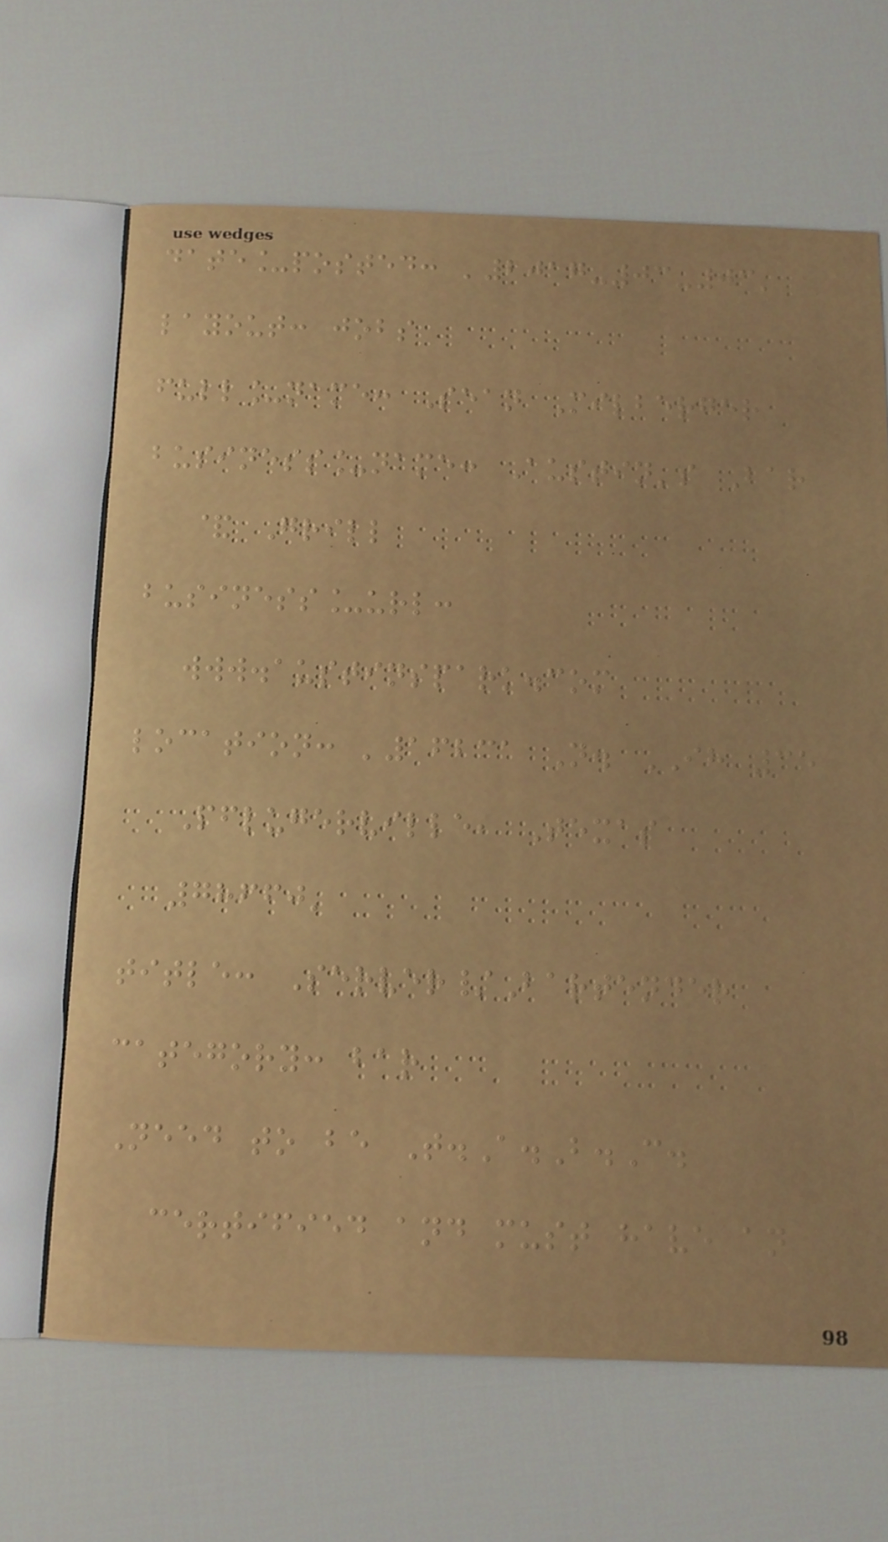date_posted: '2017-03-03'
layout: jobs
full_name: Sean Milberger
business_name: Austin's Bar
& Grill
business_url:
www.austinspark.com
location: '16231 N. IH 35
Pflugerville, Texas
78660'
title: Server/Bartender
category: bar
Need to be T.A.B.C.
certified and must have an
